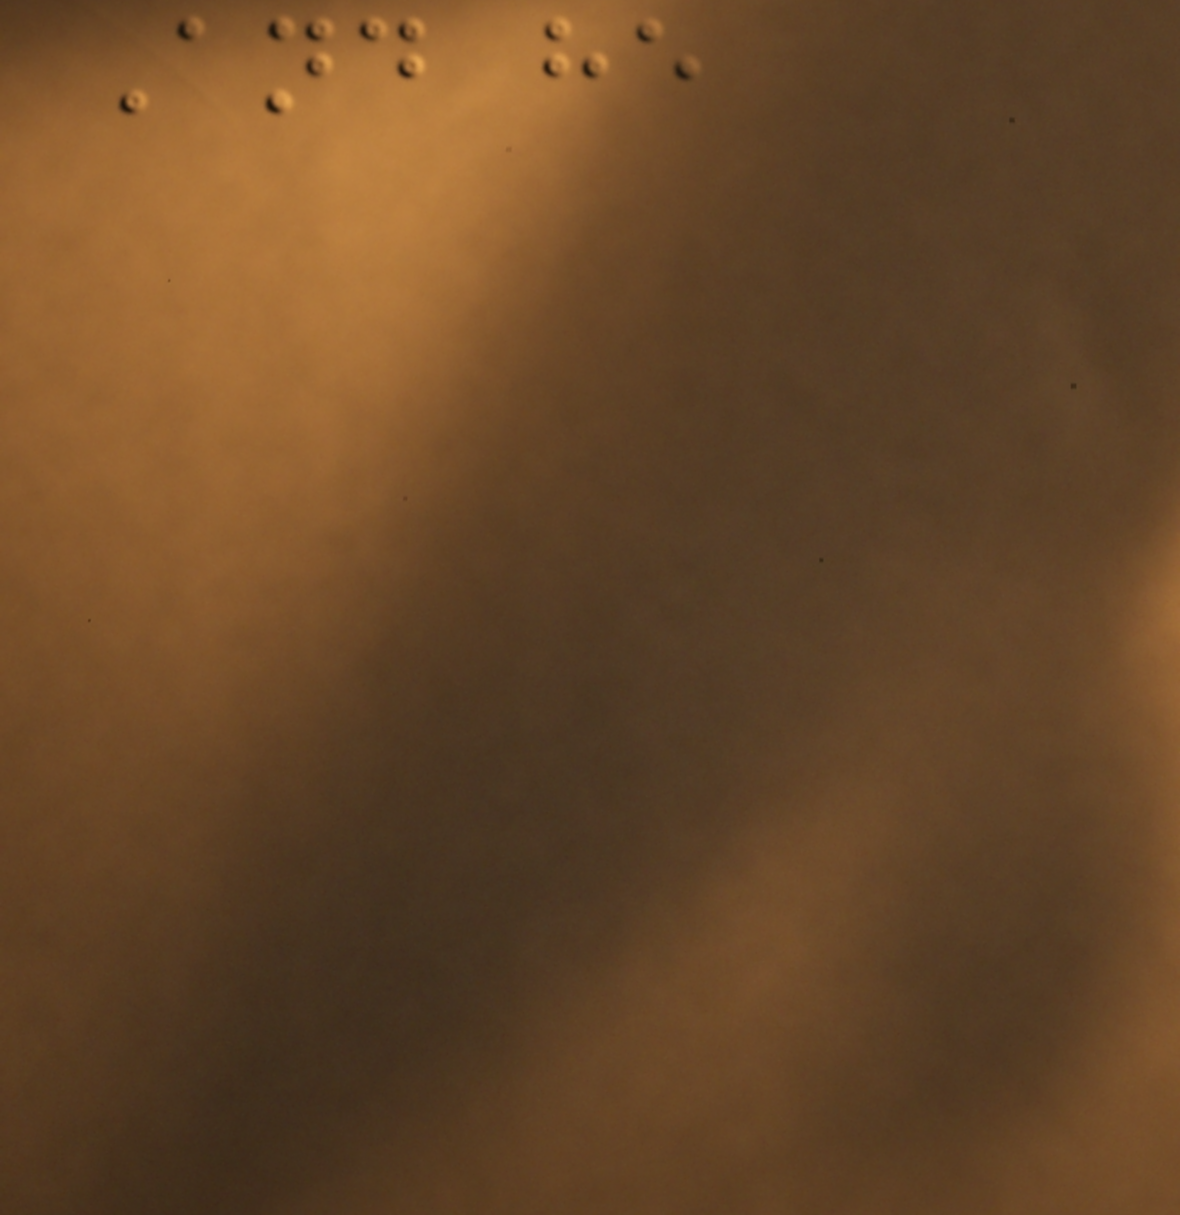And he
